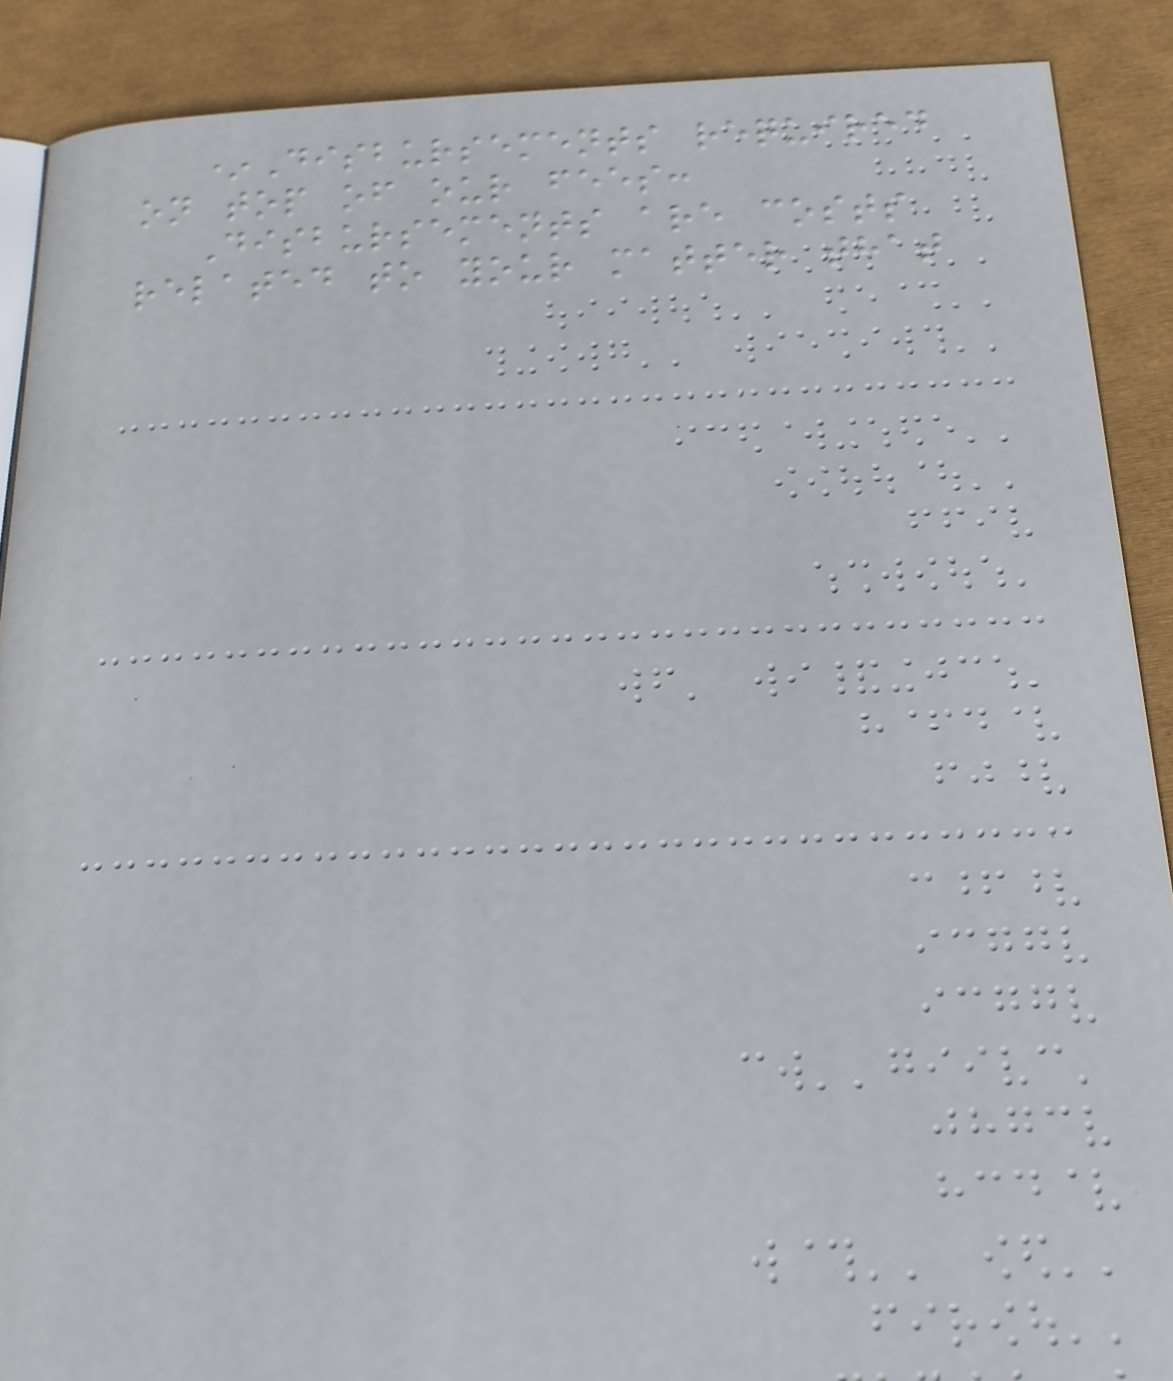*Disbursements required
on top of our fees:
Disbursements are costs
related to your matter that
